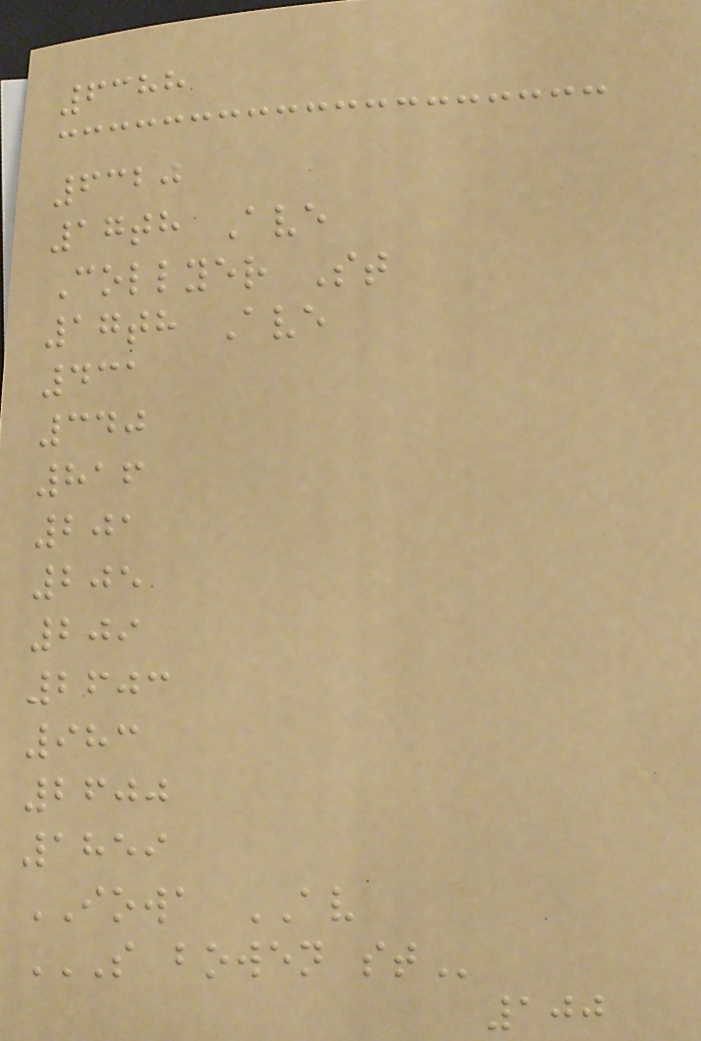6388
6320
17th Ave
Collyer St
17th Ave
431
340
816
201
205
209
2603
983
2600
1859
IOWA AV
S BOWEN ST
100
